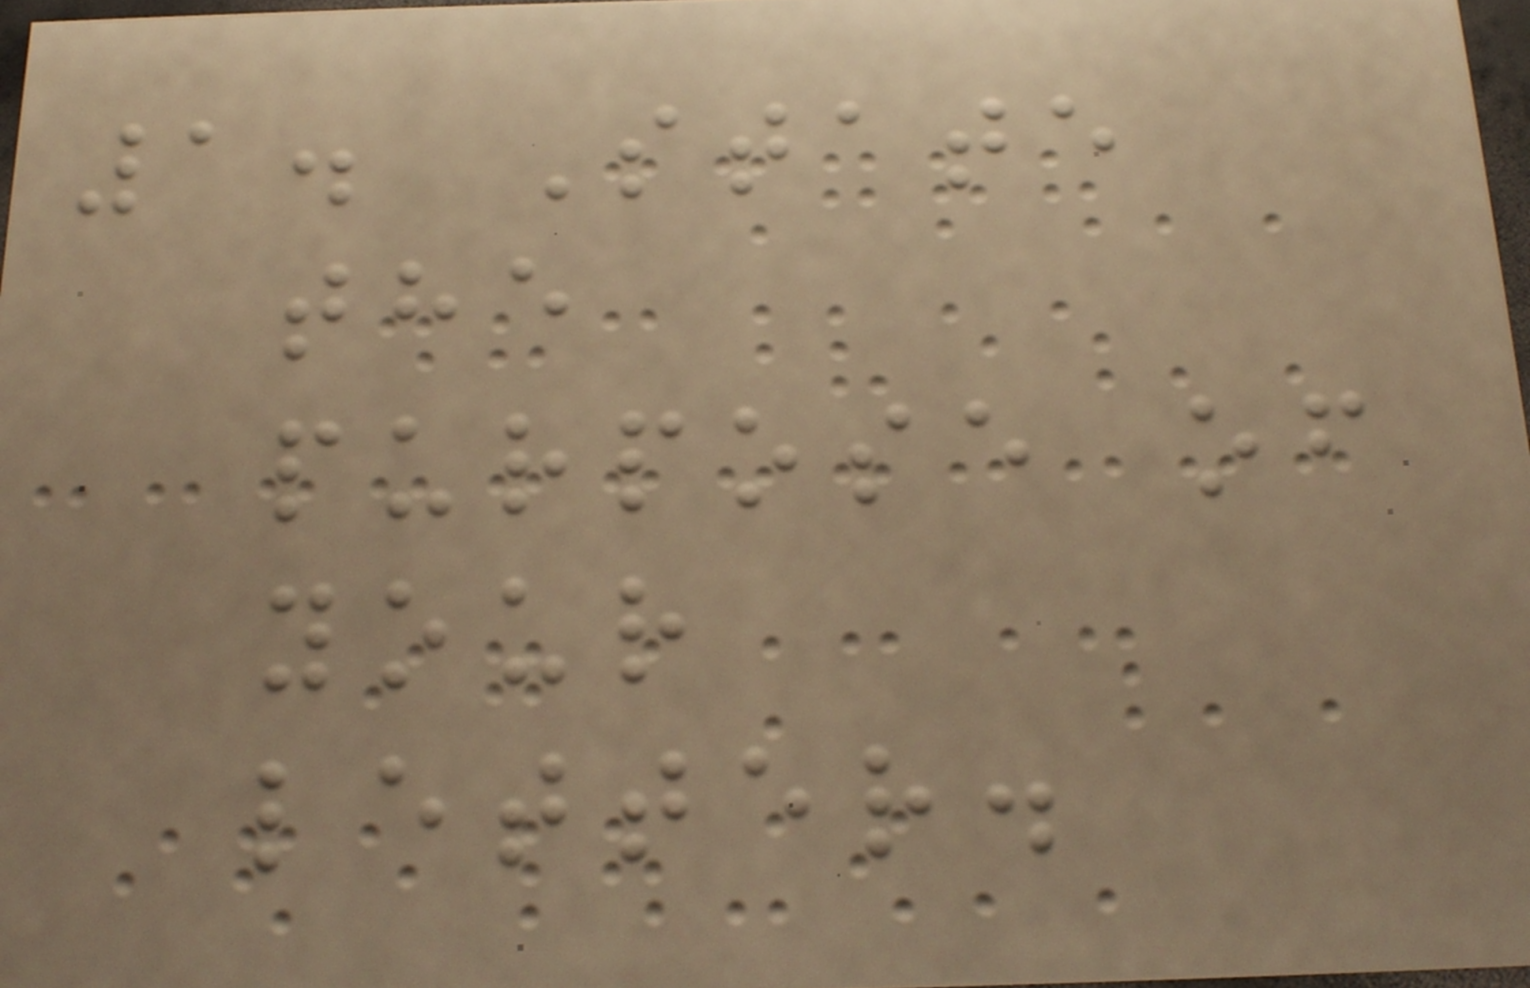1. State
the
purpose of
your
letter.
